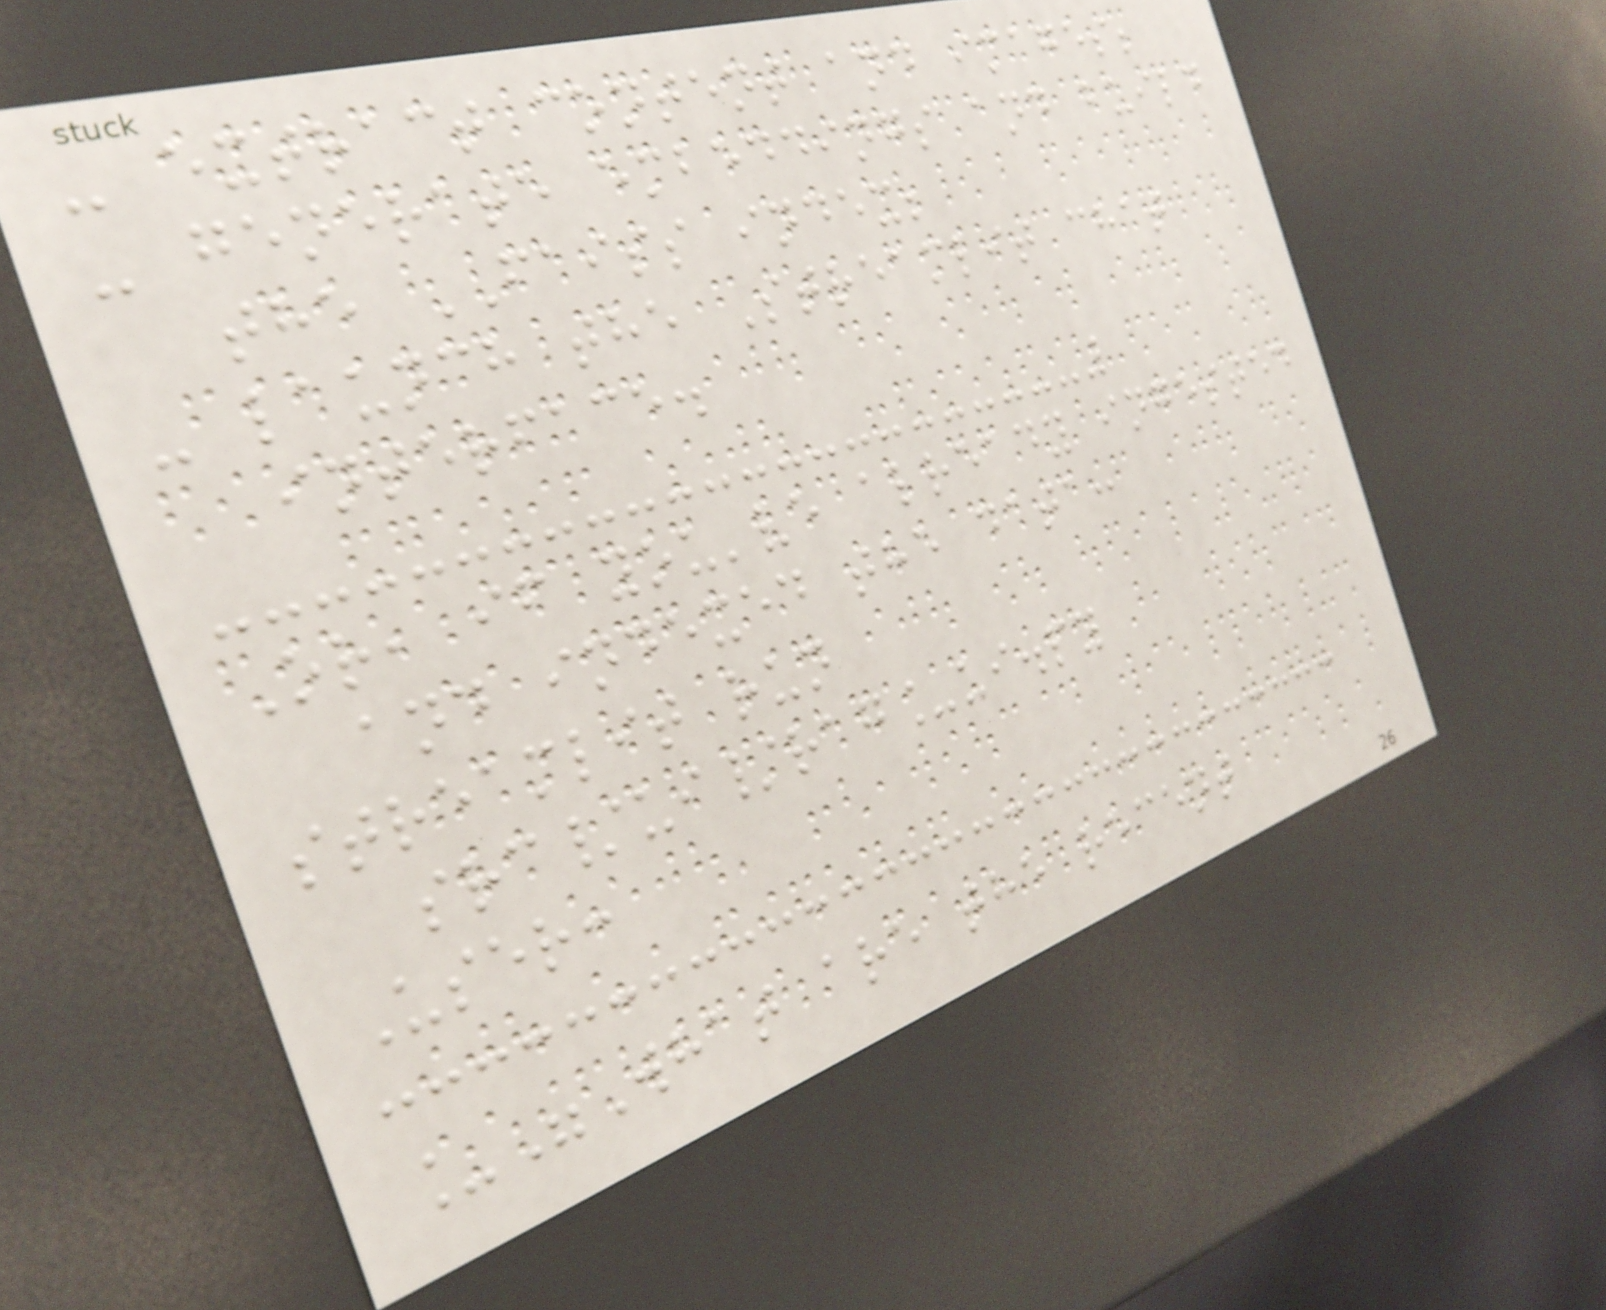- extract content and images;
- generate embeddings and build
the FAISS index;
- launch the Streamlit chat
interface.
Or, if you've already ingested
and indexed the data:
streamlit run
src/ui/rag_ui.py
User:
_"What are the recent
